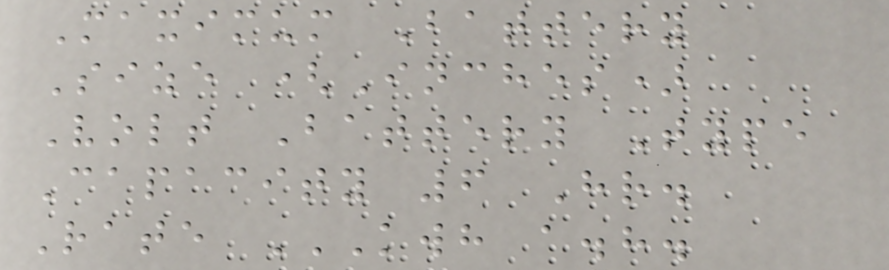Maximum Battery
Size (Inches)
Volt Battery Type
Capacity 6 Hr.
Rate KWH A.H.
